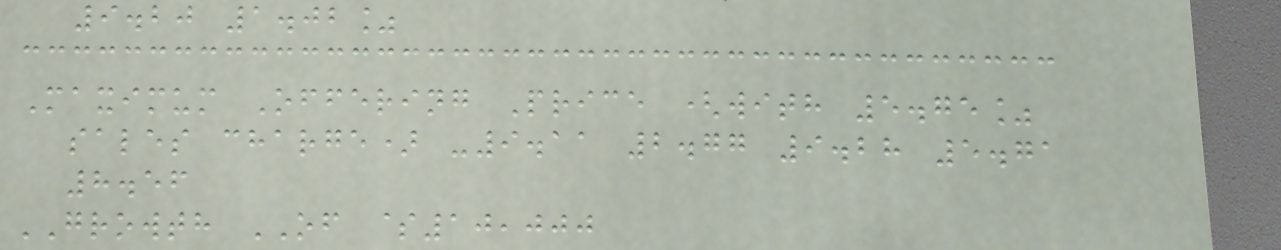9.20 1.02%
Maximum Offering Price (with 5.75%
sales charge) -9.11 2.77 9.28 5.71
8.56
GROWTH OF $10,000
